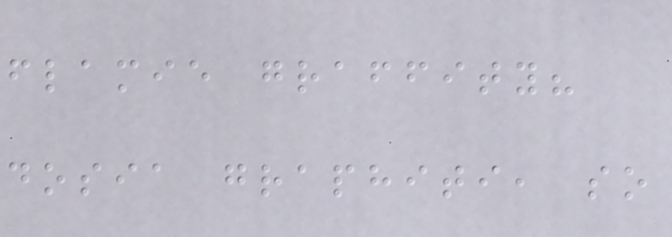flamie graffity?
dosia graphiti, so
